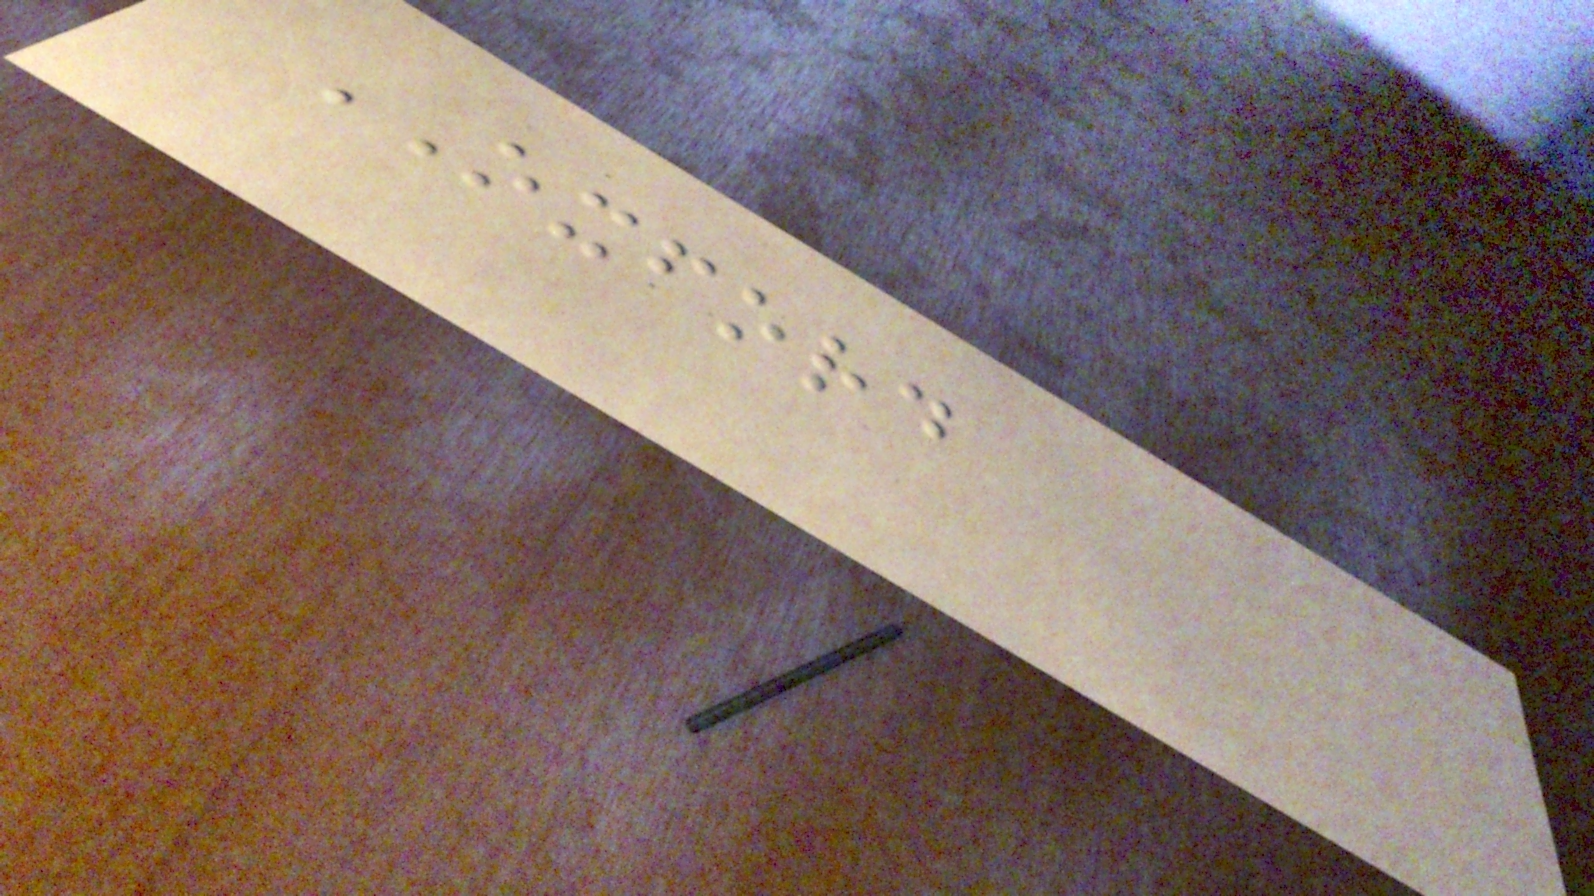OXFORD
